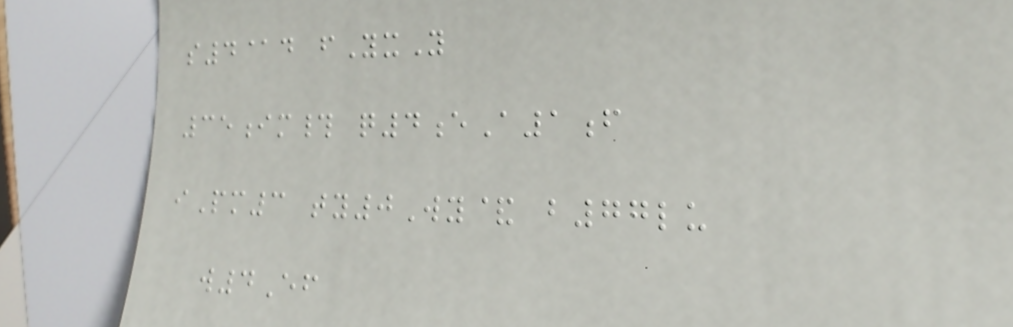s4@d fYxY
35im# q4eA1f
iPm3 ty0Wy& b77lu
w4Ef
